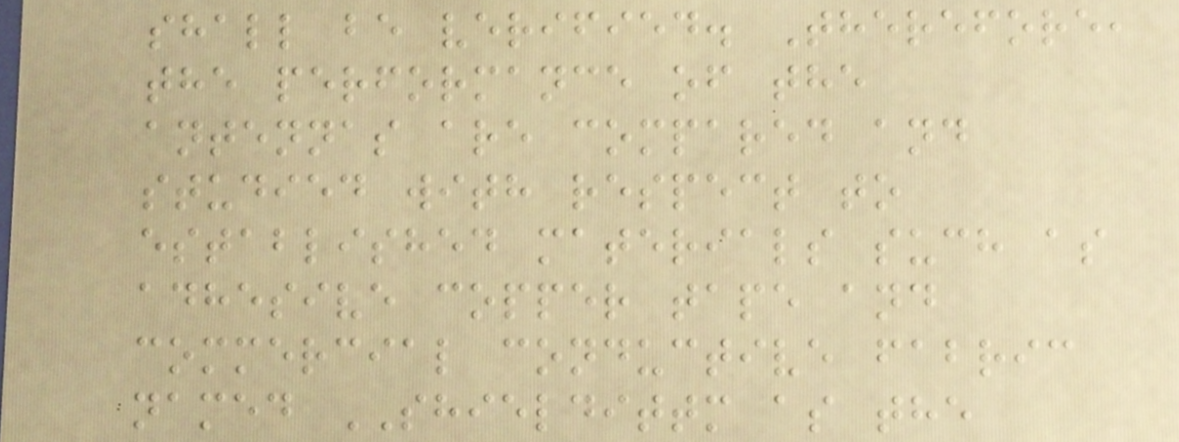shall be verified. Therefore,
the performance of the
antennas are compared and
studied with respect to
established materials such as
adhesive copper tape and
commercial conductive fabric
named SHIELDITTM as the
